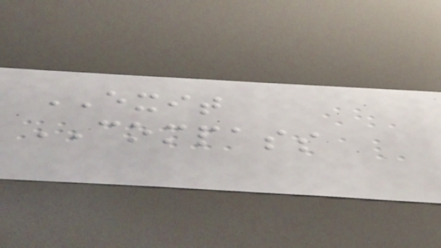EXIT
COMPASS
